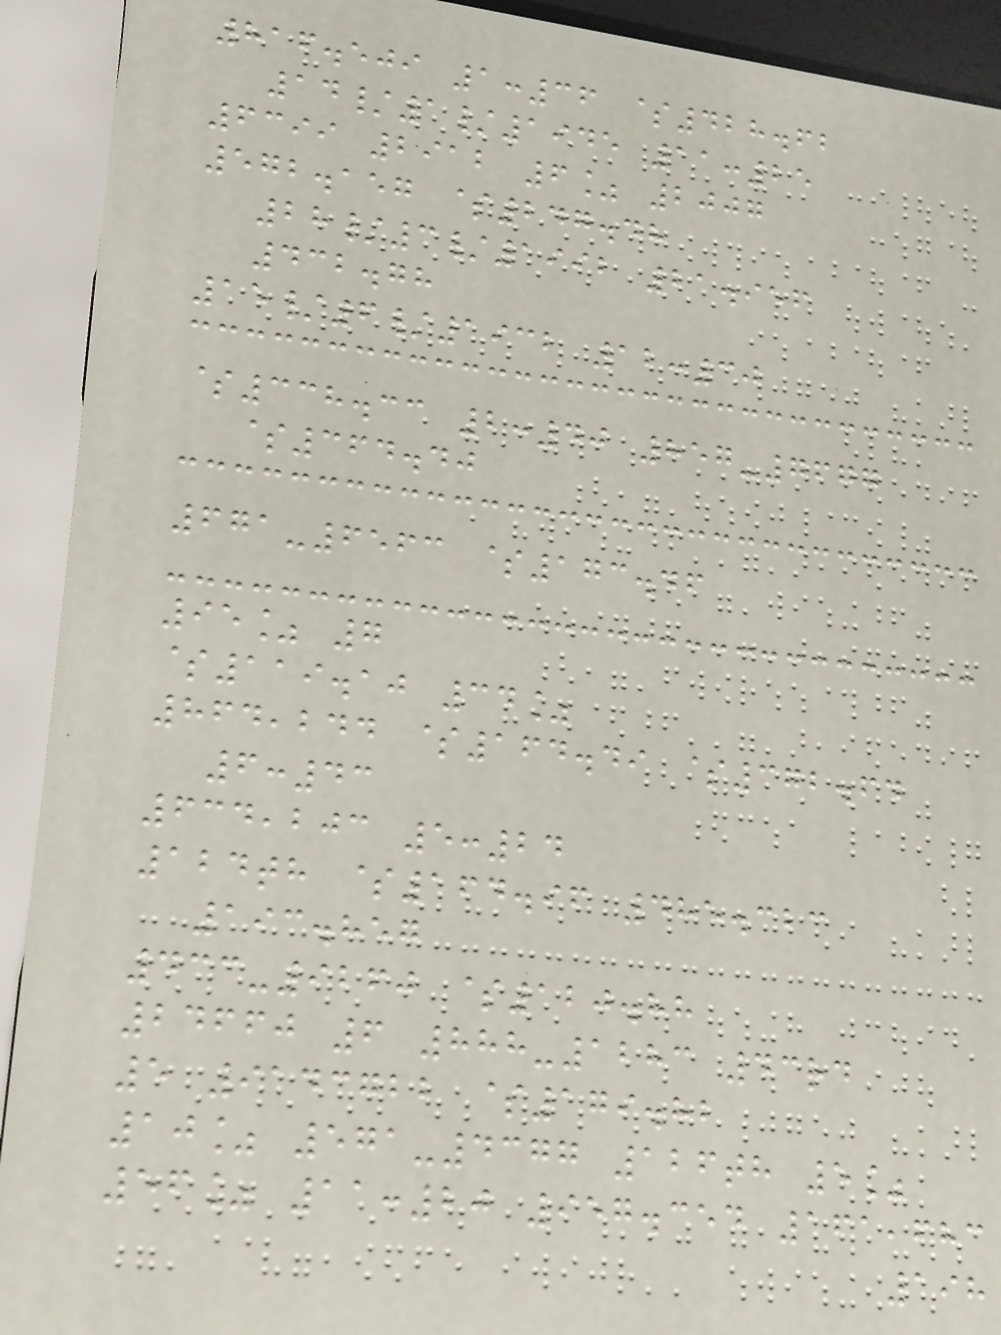816.509 1:36 $428.62
14/1/1945 11:25
6399 2912 6% 2007
572.157 $247.48
28/3/1992 21.956
432.78
15/6/1932 12:30
$338.33 2:40 857-7677
$364.40
671-6563 $173.46
95% 7
$119.10 34%
864,244 $164.49 $372.64
6:43
634,203 5:24
124th $164.96 485.323
193.857
433-9260 $120.88
24660 6 888-1283 43rd
5 9143722 $179.82
10% 571-4377 126th 5%
56% 11:20 957.354 161,683
198
